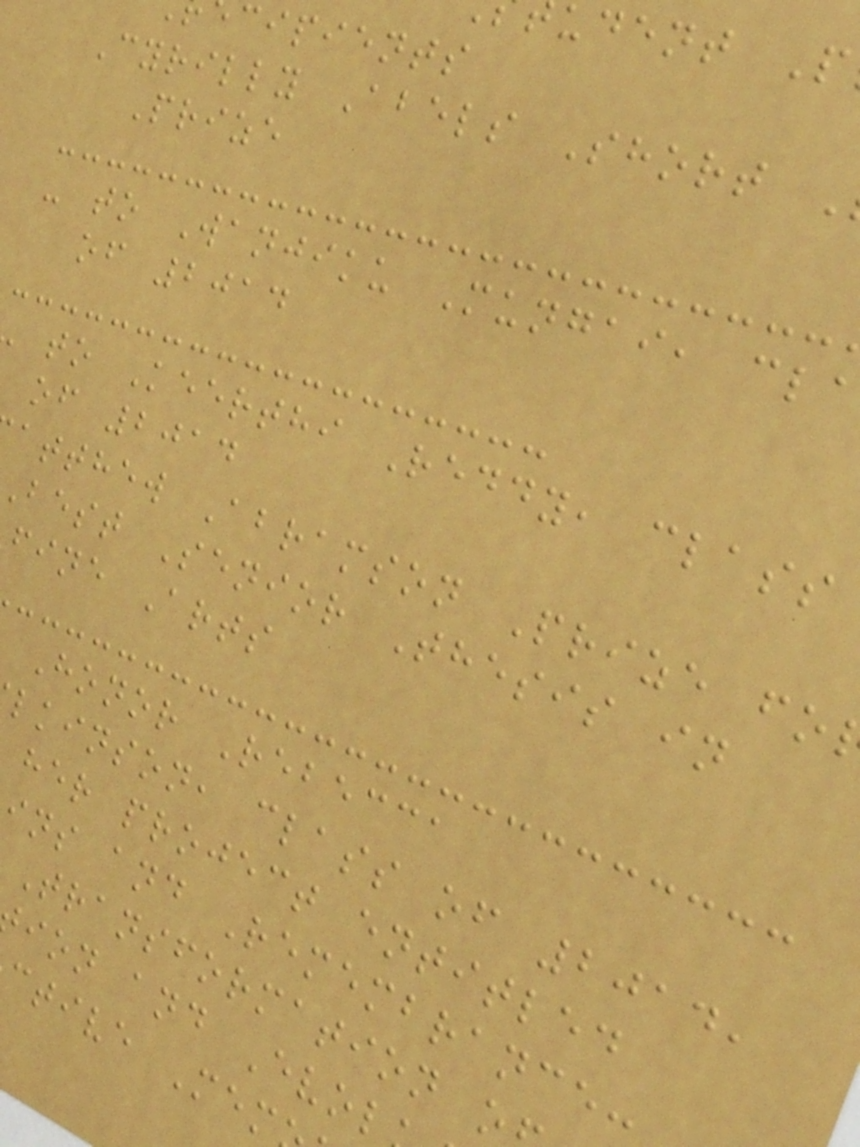udent P
cipients
Cyrilly Abels Short
Prize
- to Wanjiku Mungai, cl
of 2014
to Keerthi Reddy, class
of 2014
atthew Abramson Prize fo
best Senior Thesis in
fine Arts
Honor Rebecca
lkinson, class of 2014,
her project entitled
ins and Remembrance:
Transformation o
ion and Evol
ctive Mem
